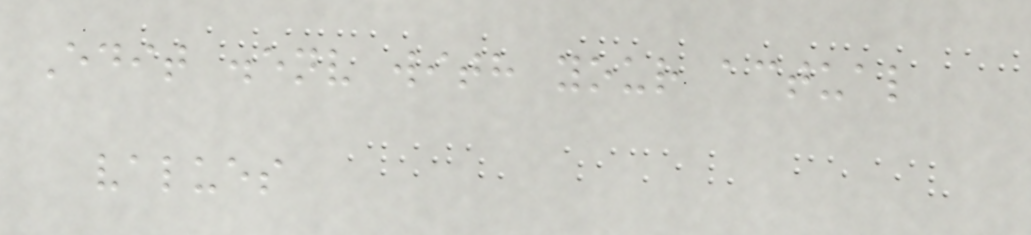Edit .env with your actual
values
